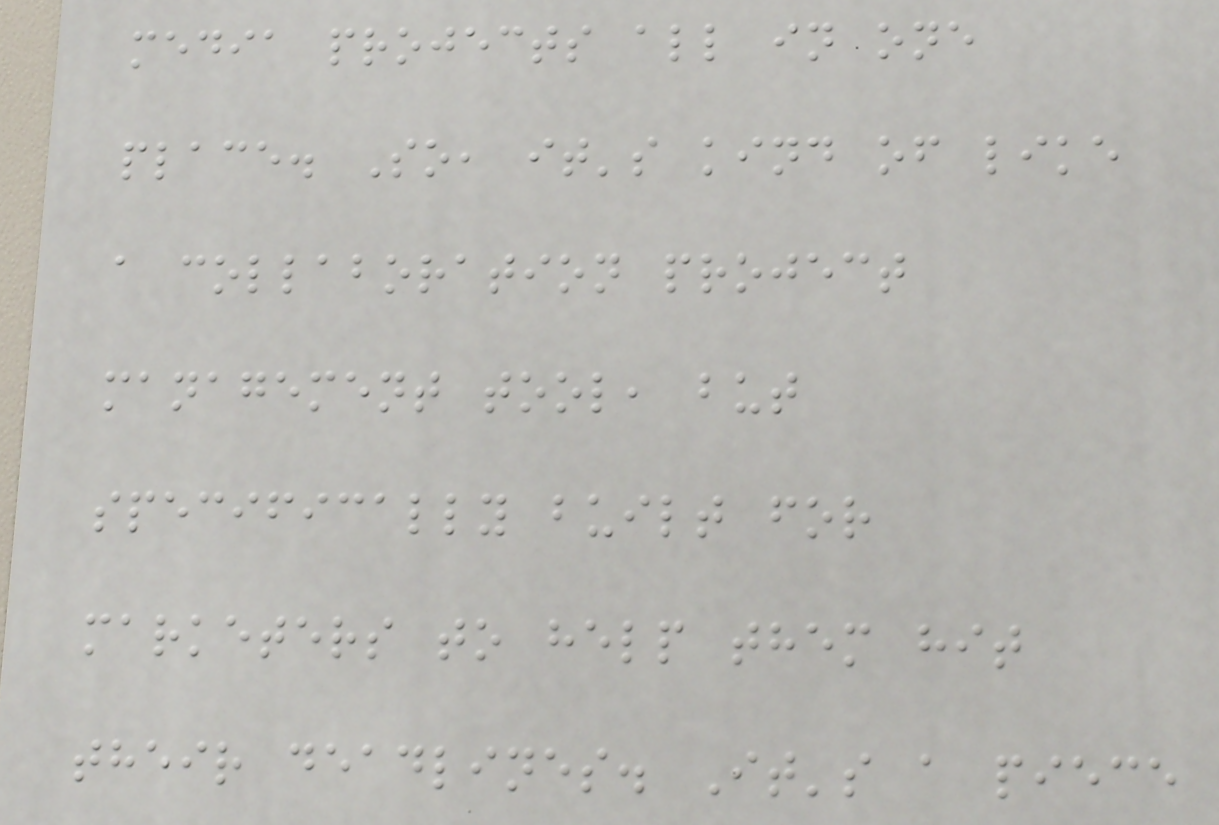media projects all in one
place. So, it's kind of like
a collaboration project
management tool, but
specifically built for
marketers to help them hit
their deadlines. It's a piece
